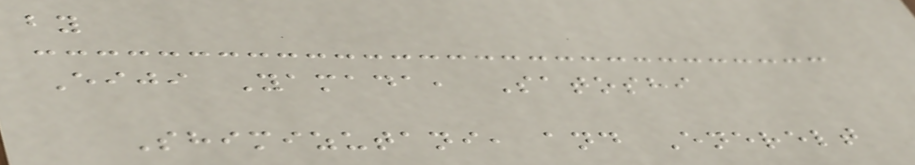by
Eiji Yamada, Satoshi
Shimizutani, and Enerelt
